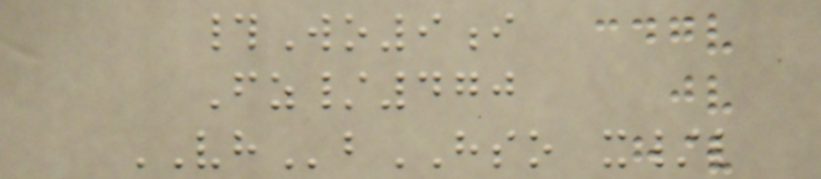#Wo9i
Fz/470
VHbHSO x/l
